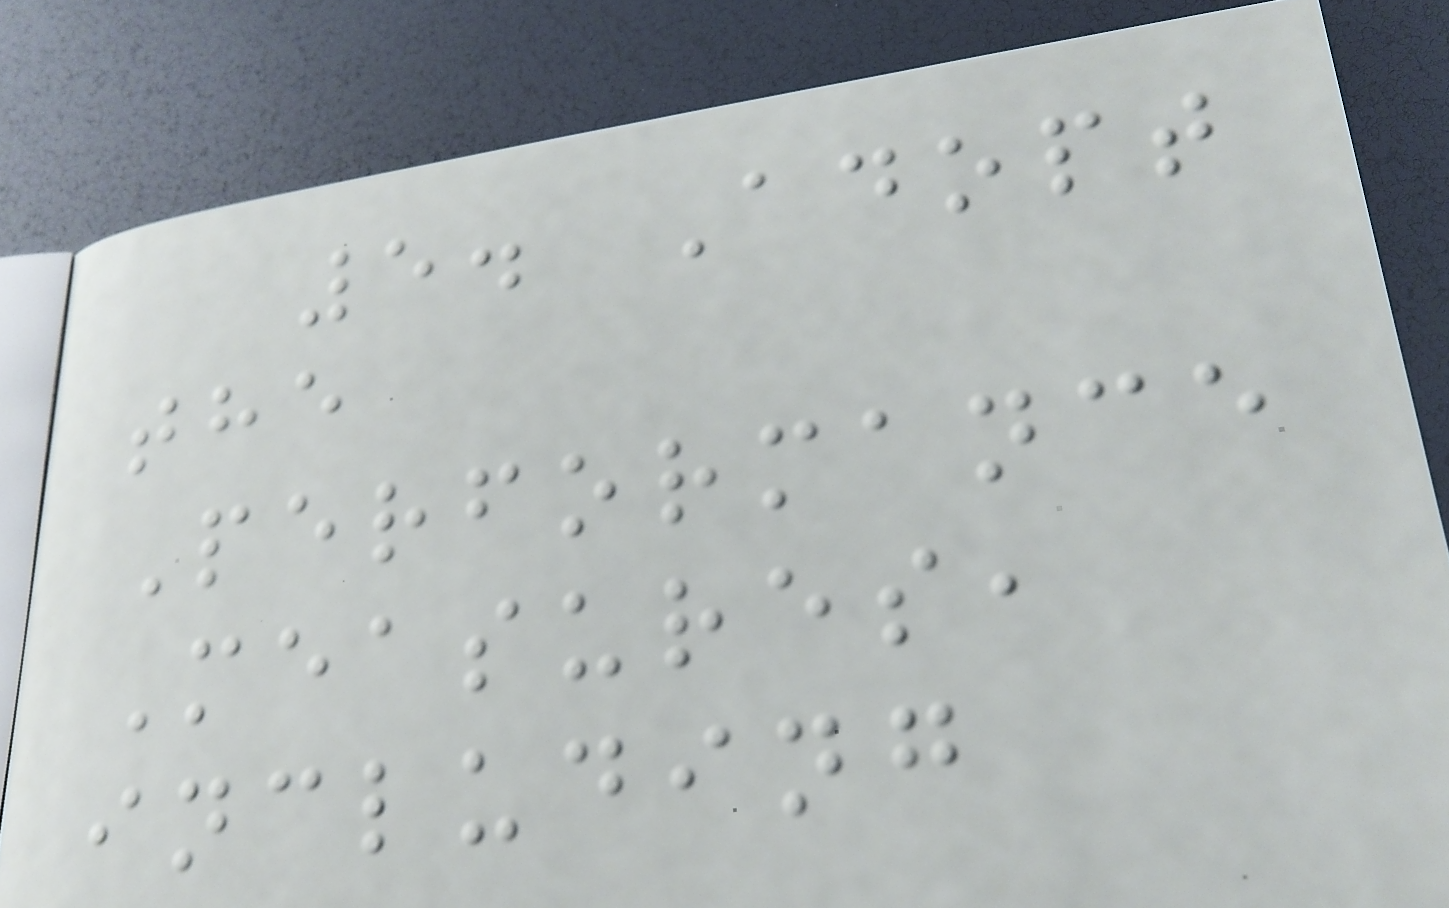5. Adopt
the
Performance
Measures,
including
